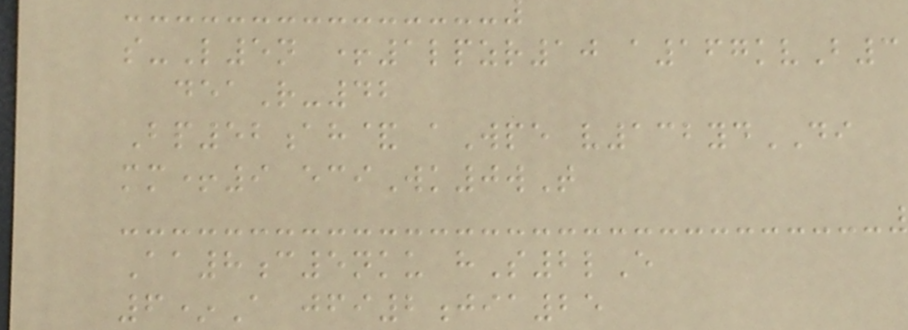s-L5n +1lpzr10 a167kvB3
deaR-42
Bp52ah& aWpe v132ydDI
mm+9 eciWk0wT
Aa8c5nku hS2lE
6*A jfi2jia25
